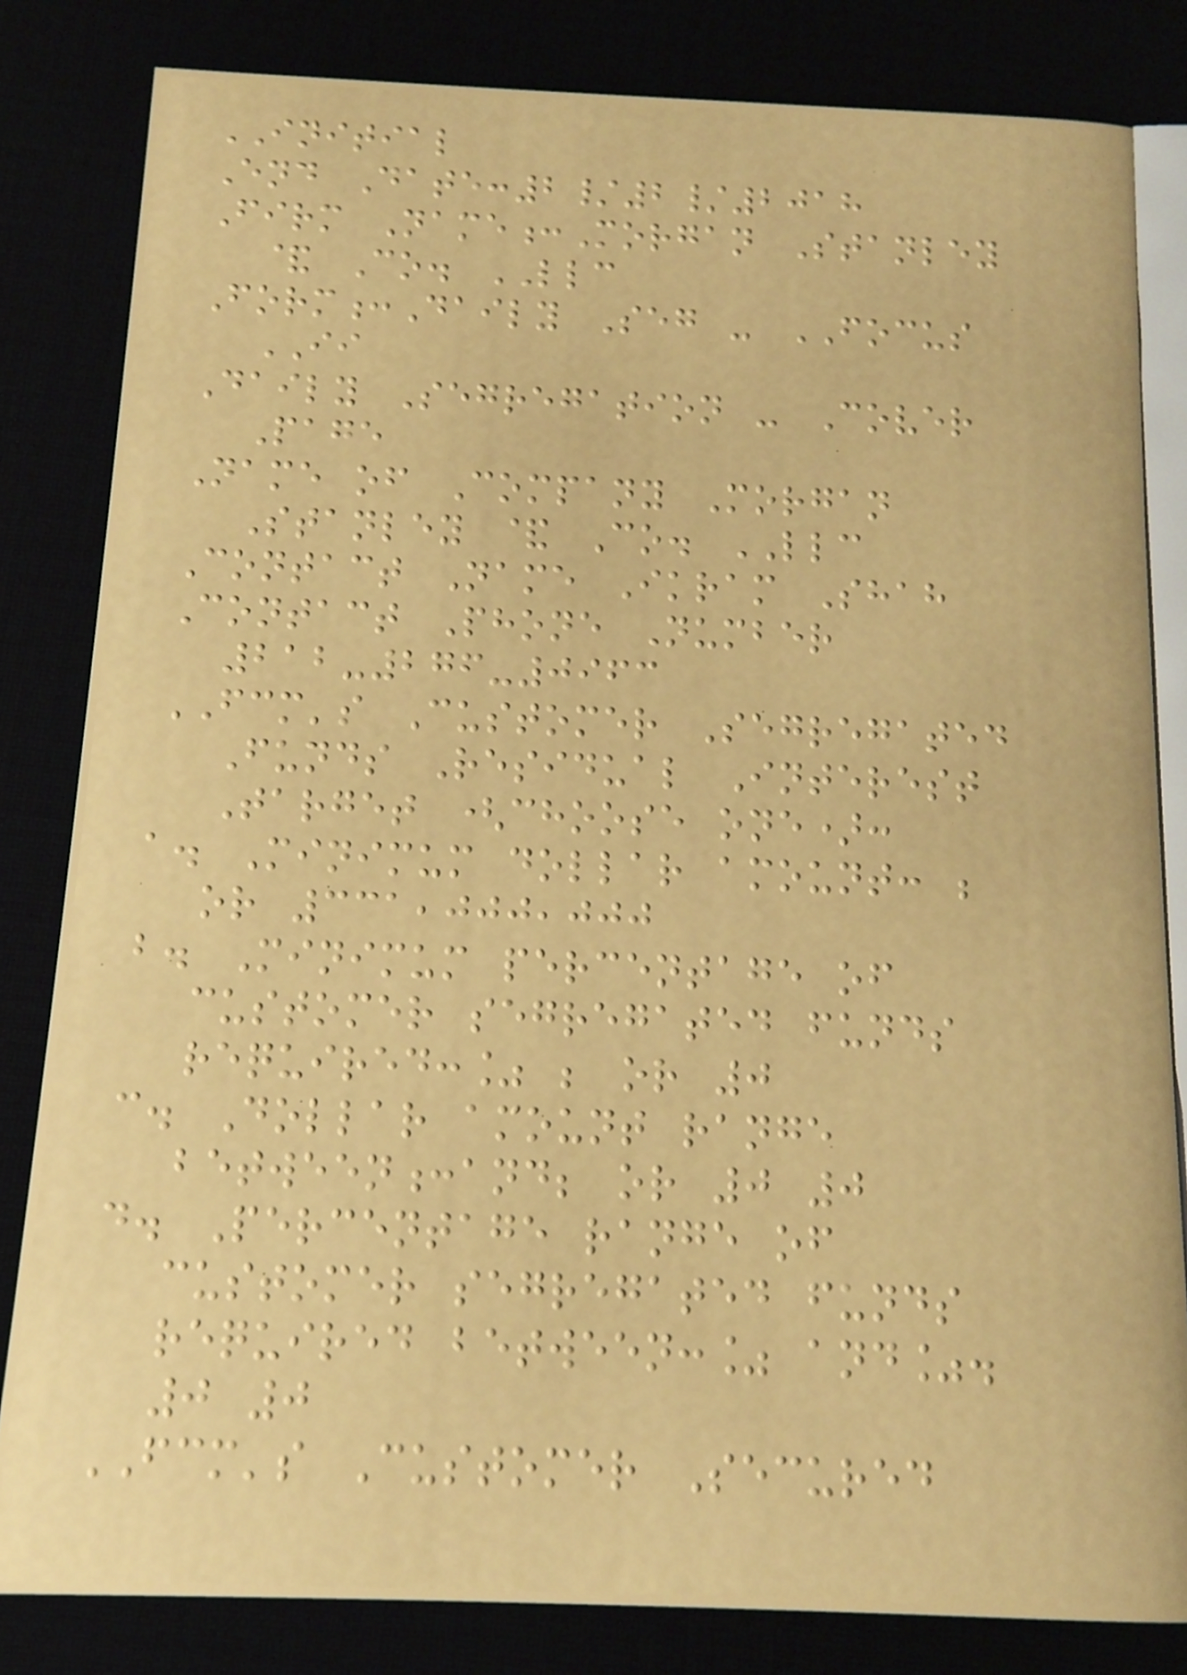INITIAL
End Date:2/2/2018
Firm Name:Morgan Stanley
& Co. LLC
Form:Daily Seg - FOCUS
II
Daily Segregation - Cover
Page
Name of Company Morgan
Stanley & Co. LLC
Contact Name Ikram Shah
Contact Phone Number
212-276-0963
FCM's Customer Segregated
Funds Residual Interest
Target (choose one):
a. Minimum dollar amount: ;
or 331,000,000
b. Minimum percentage of
customer segregated funds
required:% ; or 0
c. Dollar amount range
between:and; or 0 0
d. Percentage range of
customer segregated funds
required between:% and%.
0 0
FCM's Customer Secured
